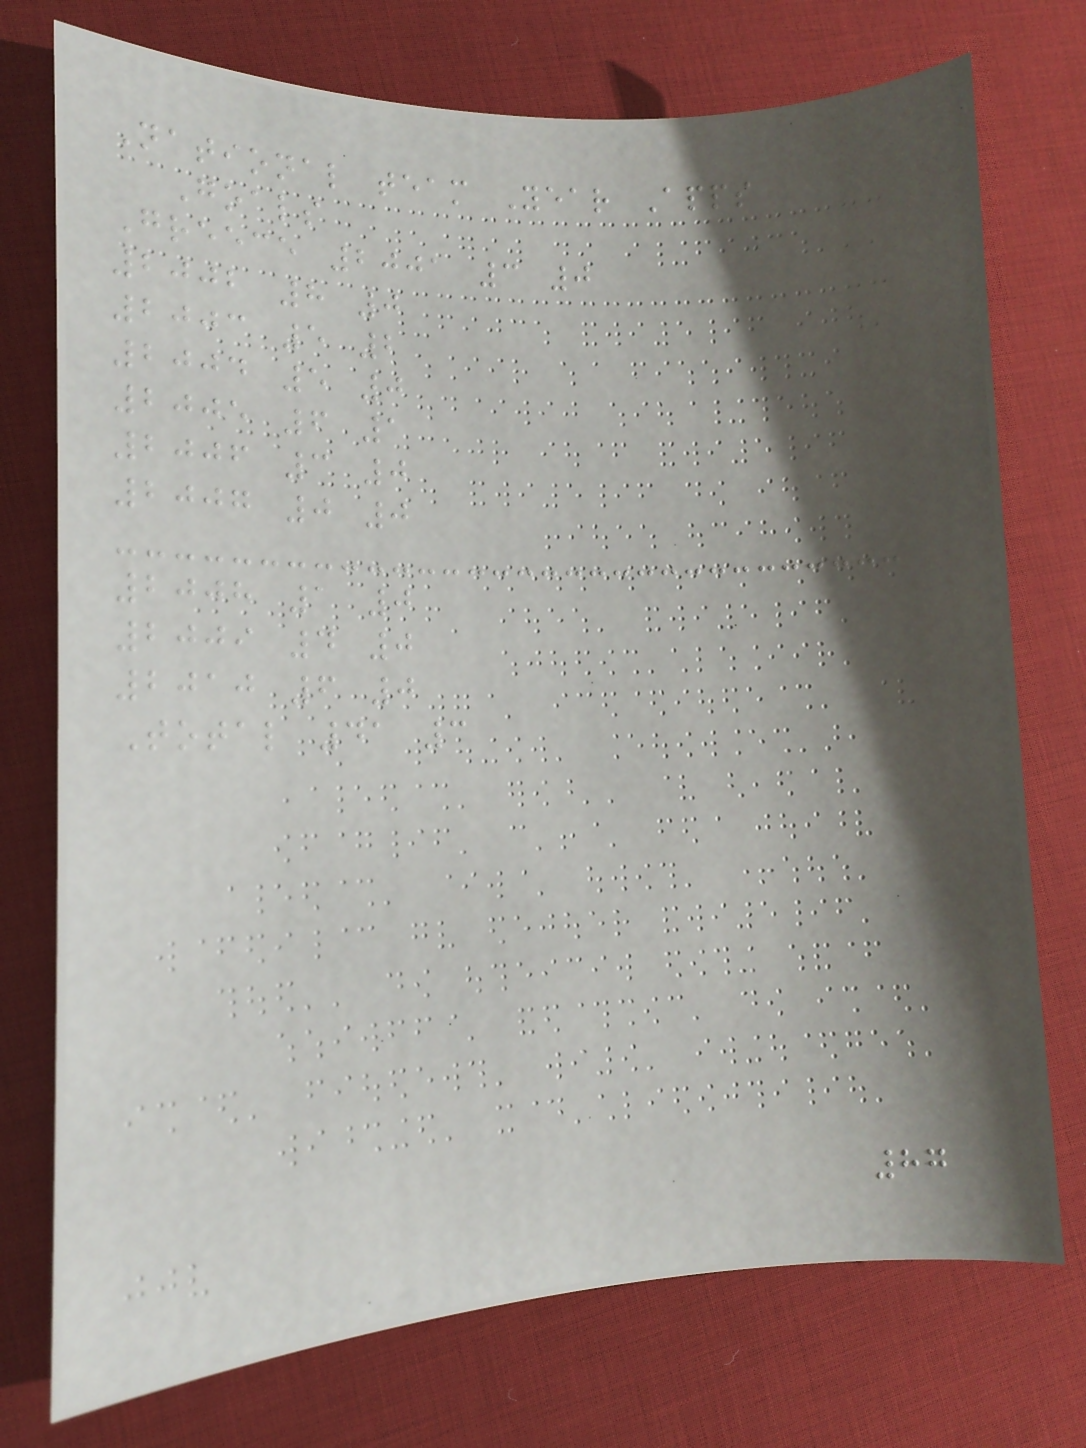National team Year Apps
Goals
Greece 2001 3 0
2002 8 0
2003 5 2
2004 5 0
2005 6 1
2006 3 0
2007 0 0
2008 1 0
2009 4 0
2010 6 0
Total 41 3
87
